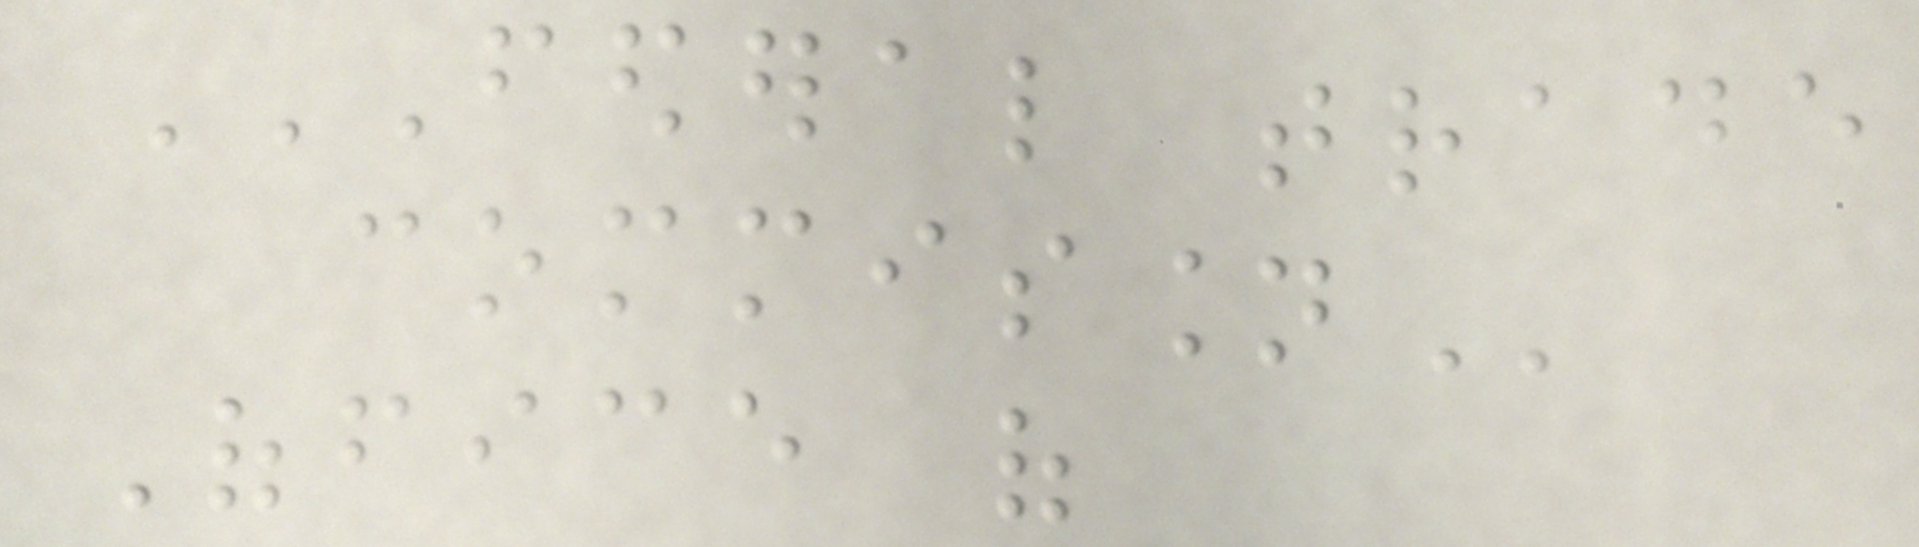FEDERAL TRADE
COMMISSION
Office of
